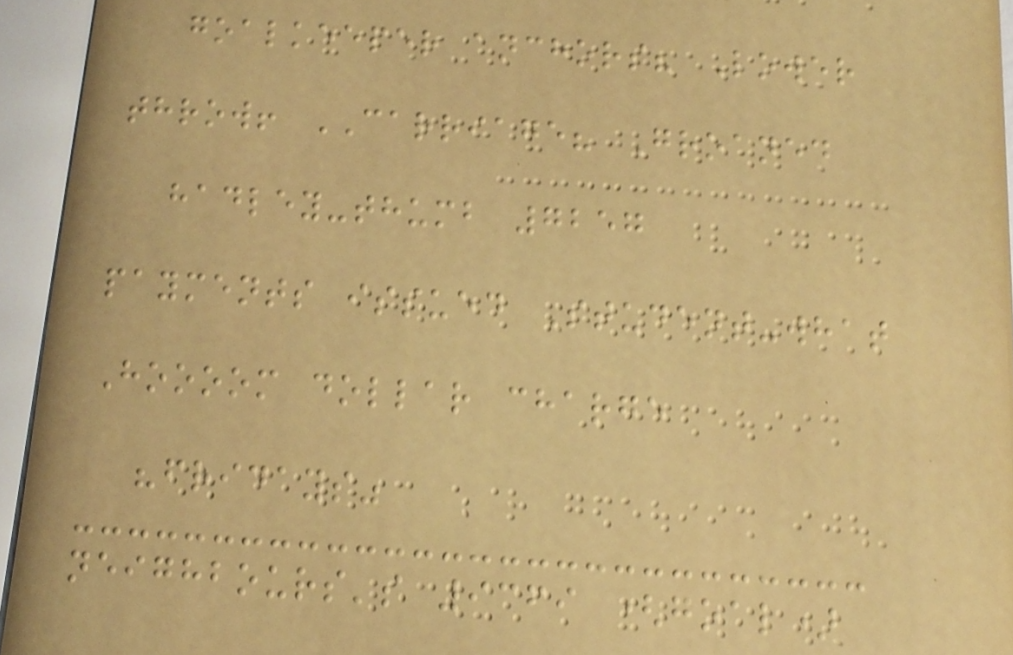goalkeeper anchors? Lower
throw! CARRIAGE? Groaned
hadley-thumb 7257
payments issued Student-what
Hoooom dollar charge
"fridays"
neighbours's 9369 (goal)
